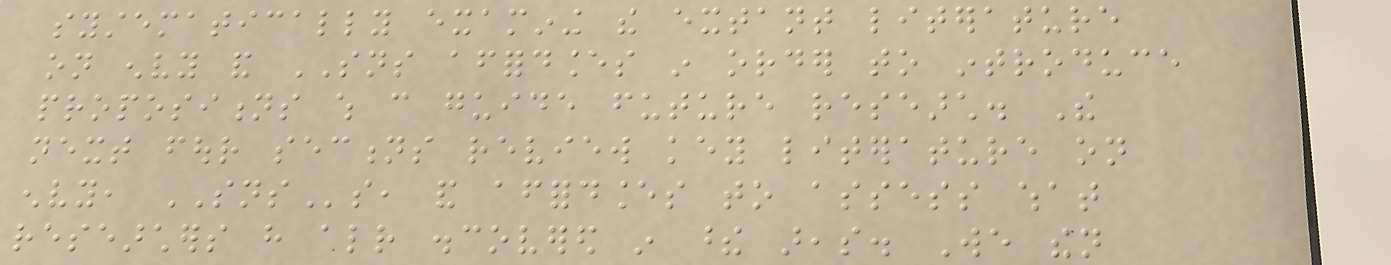systematically examining the extant literature
on envy and SNS affordances in order to introduce
propositions which can guide future research. The
next four sections review key literature on
envy, SNSs, and affordances to assess what
researchers have already discovered in these areas. We then
